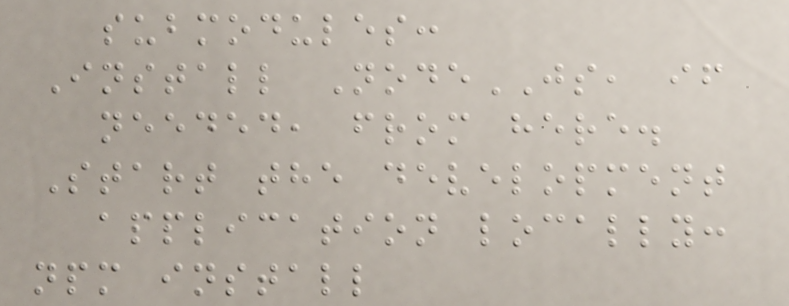submodules:
Install NodeJS, if
needed, from here.
Start the development
application locally:
npm install
